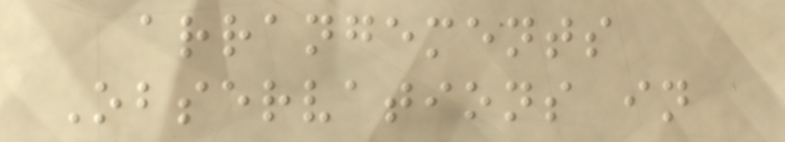arrangements
Observations in
